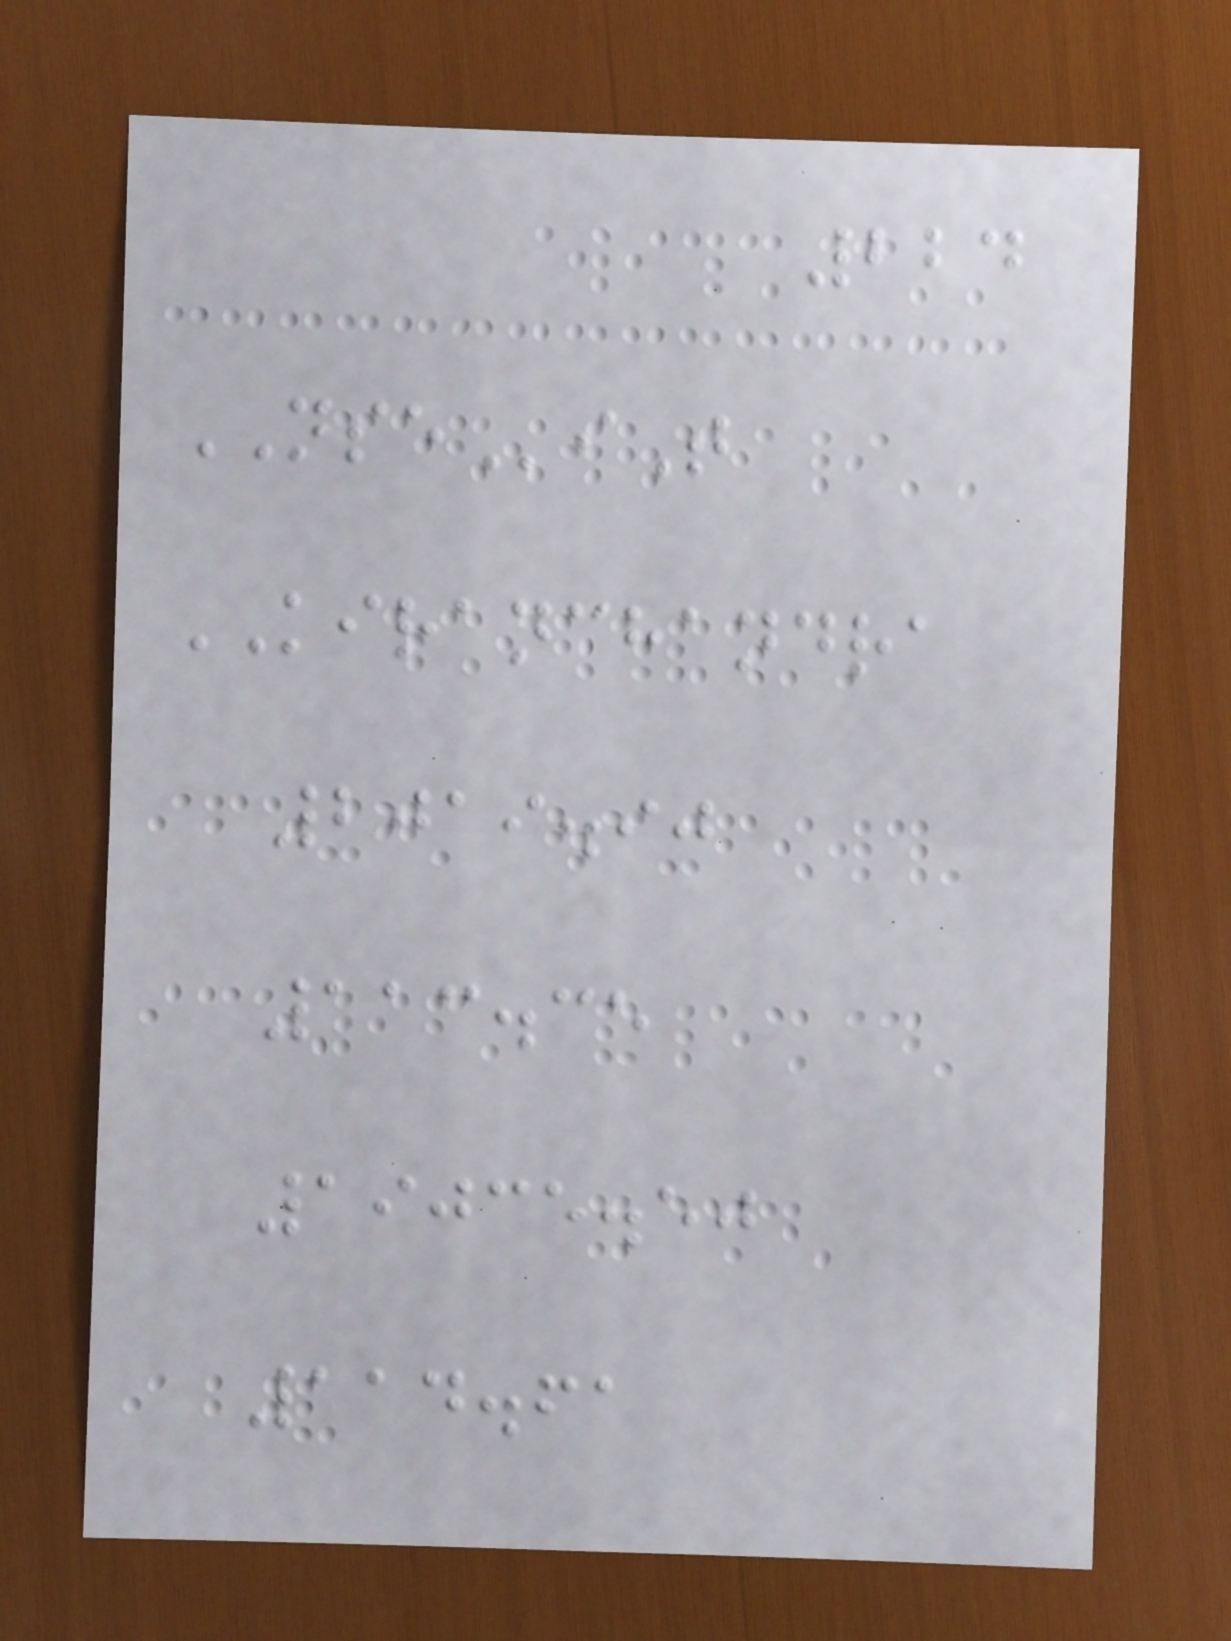224
NSEiT
KIRANCHANDRA
2019.90
113.35
19035.50
114.61
